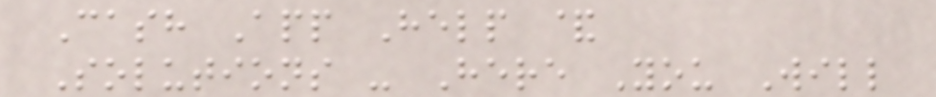Cash App Help &
Solutions - Here You Will
